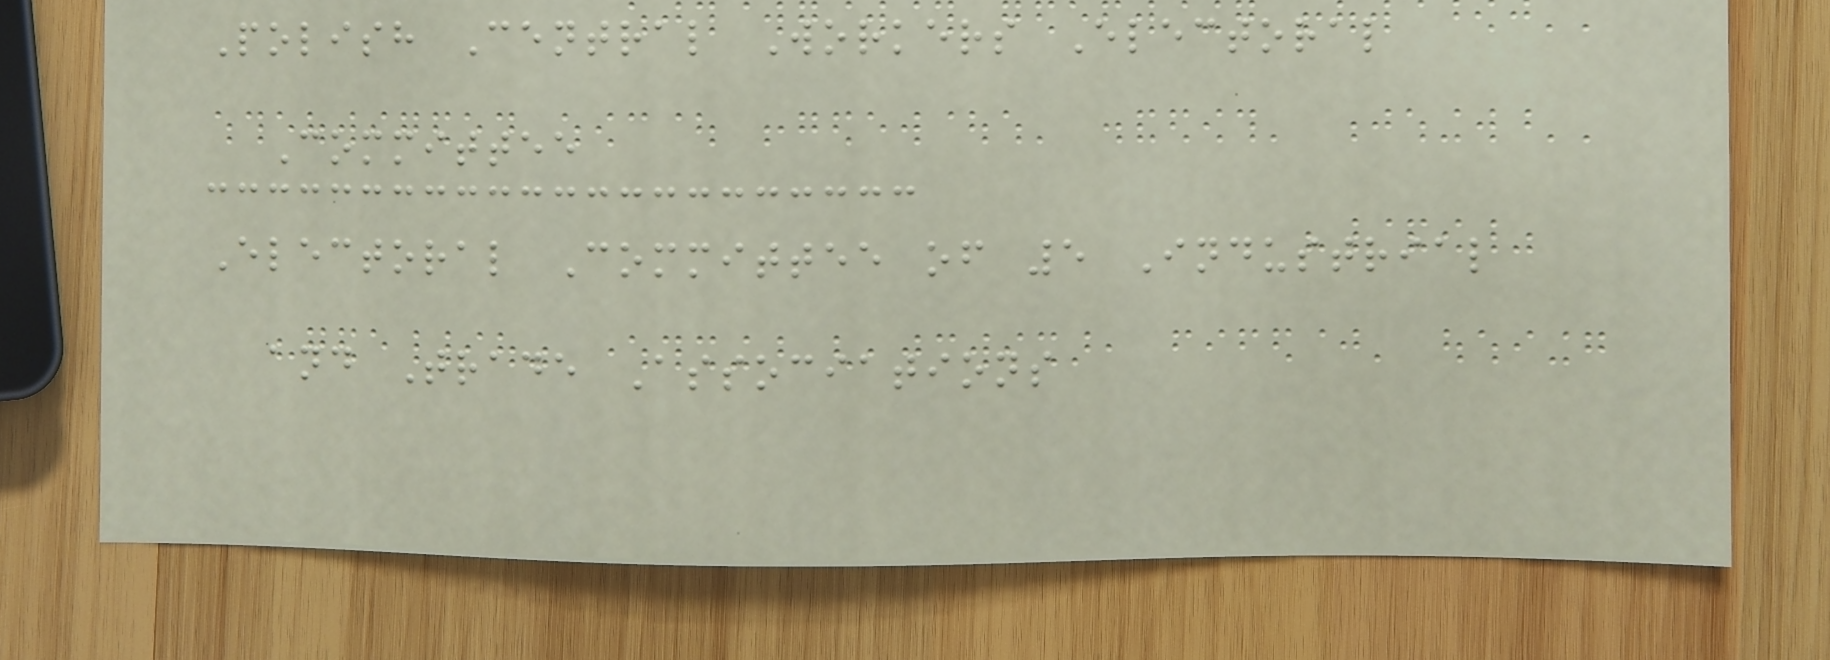Polish Central Workers Electoral
Committee
Electoral Committee of 5 Industrial
and Trade Associations
